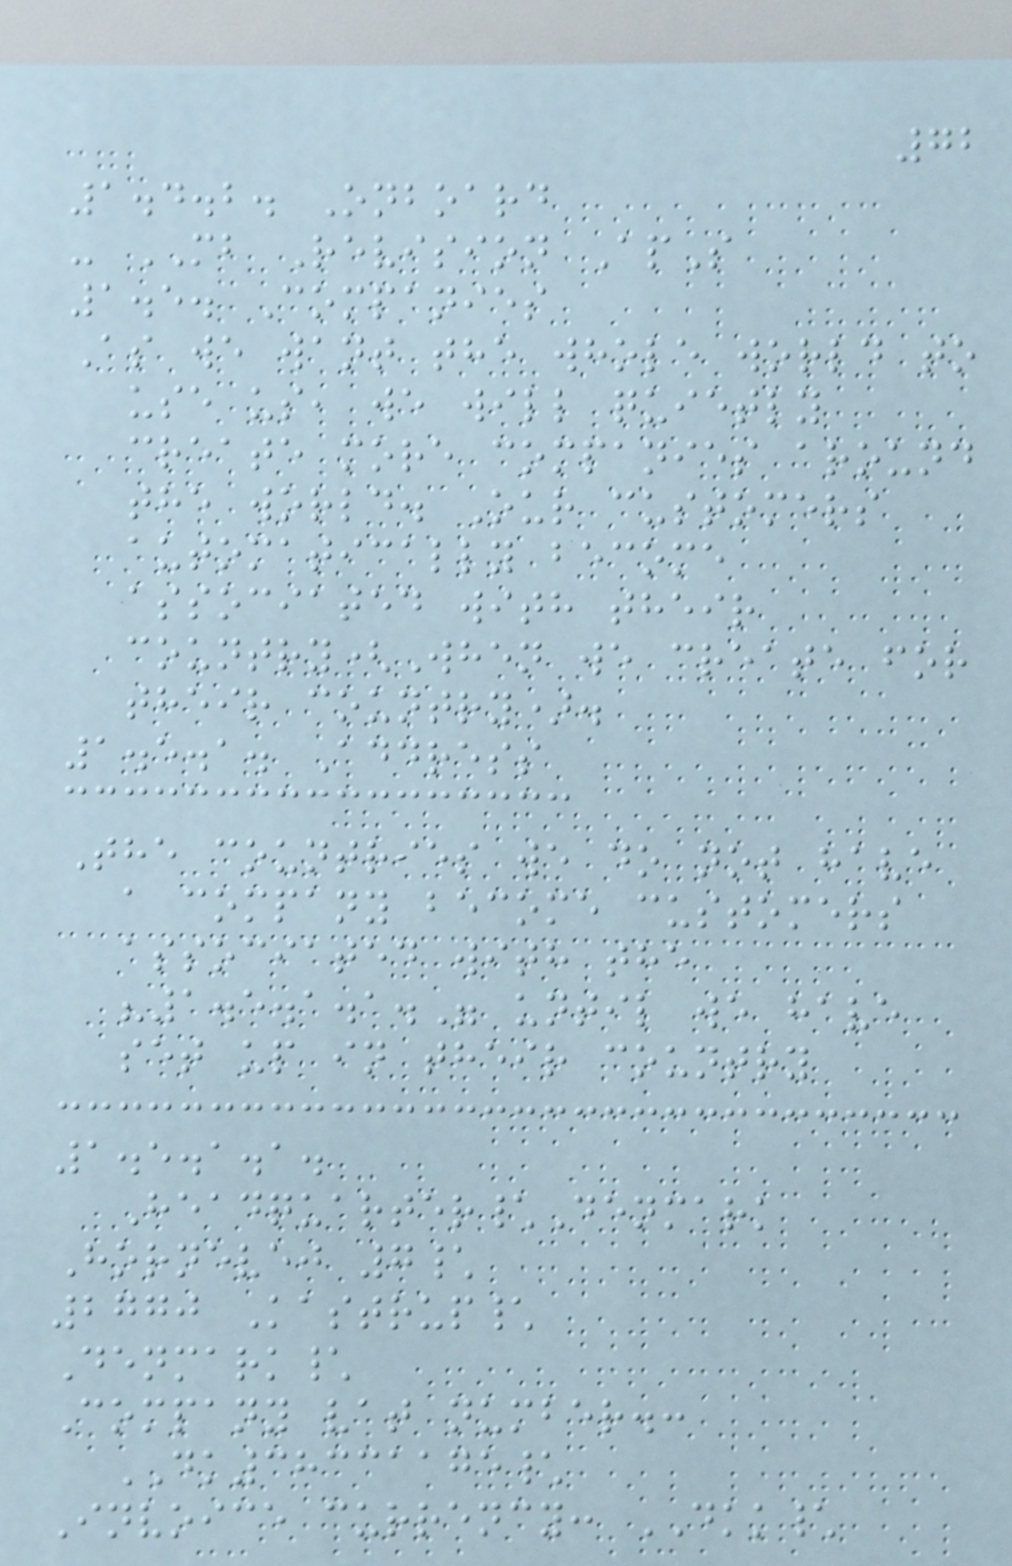72
1.4.2. Onboard
- MB Revision ApS
1.5. Companies
As we want the whole world to
use us, we will quietly
create more companies around
the world. Our customers
automatically become
associated with their
country(When we create for
their country).
1.5.1. Address
The countries we do not have
a company become customers
associated with the
"1.5.1.1." until we have
set up in their country
1.5.1.1.
Headquarter\Denmark
Hornevej 7\
2770 Kastrup\
Denmark\
Company vat number.:
DK38331175\
Invoice currency: DKK\
